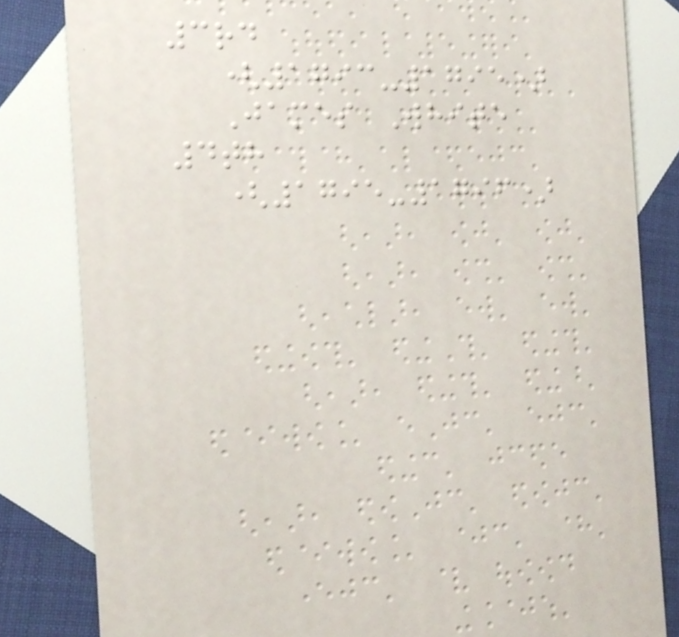3rd
(1793-1795)
James White
4th
(1795-1796)
